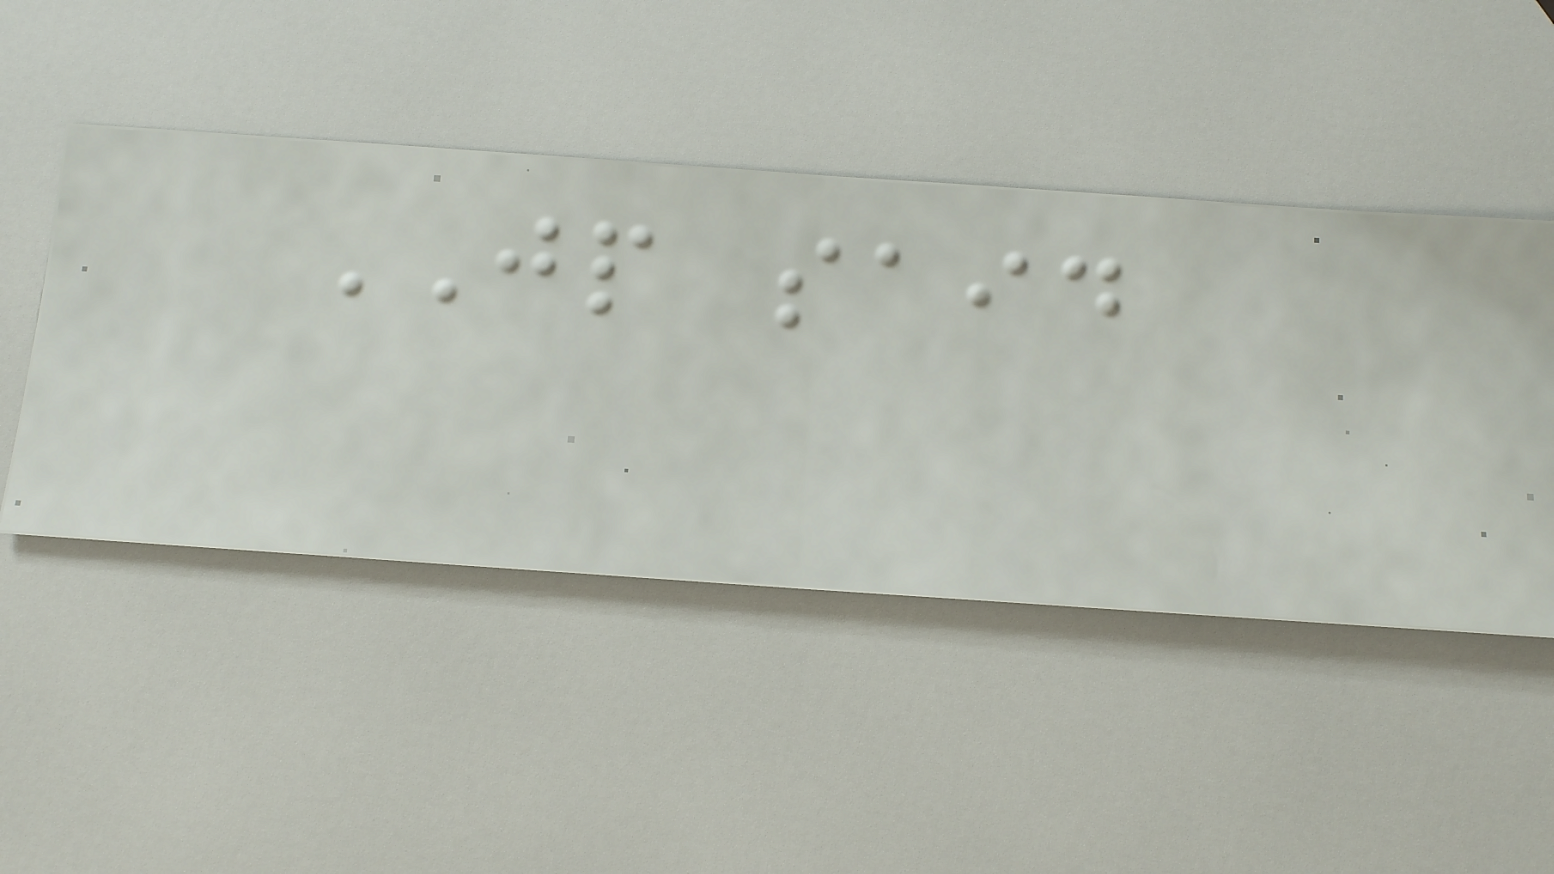JP said
